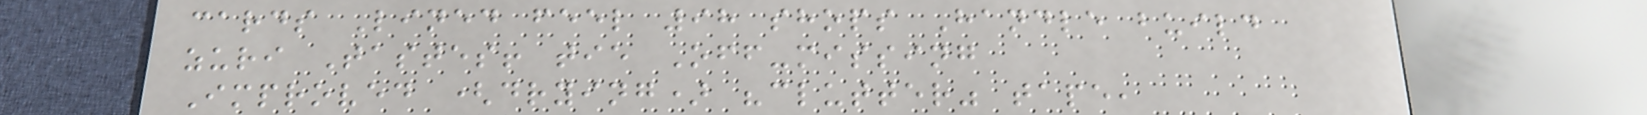cards Lined feel 98 shops Handle build
zuri Tastes! tie Off-missing
Improved (drying) "clutter" tape,
